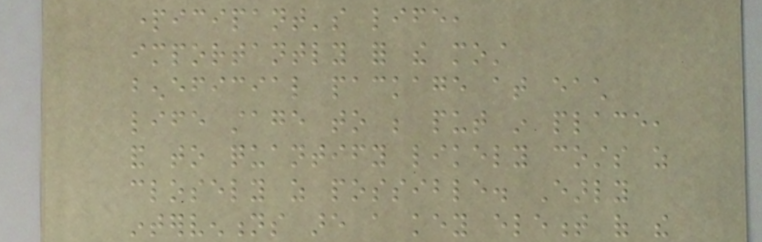participant's life,
importantly for the most
beneficial package at each
life stage to be put in place,
and to quantify likely costs as
closely as possible. Early
interventions are a key element of the
